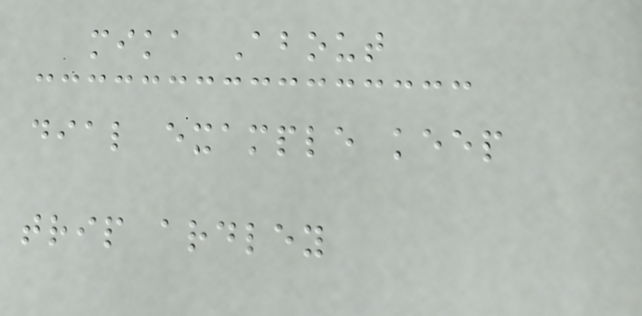mika About
dial example keep
trip ardley
